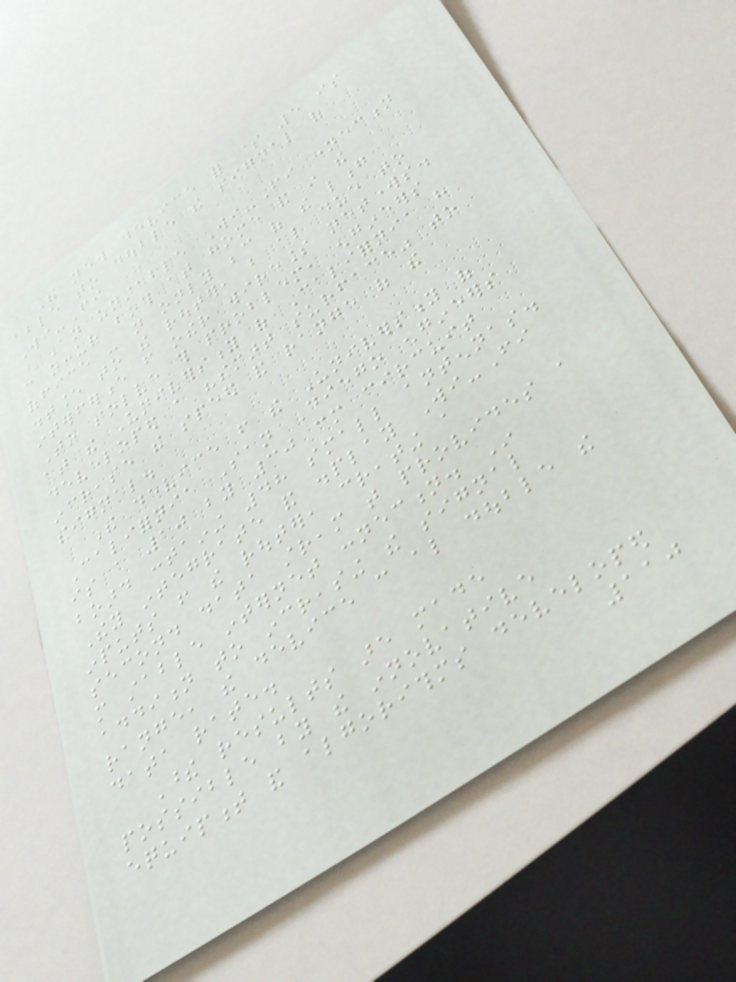The new device for $ 5 is
able to double the signal of
Wi-Fi
An unstable Wi-Fi connection
can occur both at home and in the
office - not only because of the long
distance to the router, but also due to
interference from other wireless networks.
To solve this problem, engineers
at the University of California have
developed a "smart surface" to
increase the speed and range of the
signal.
The device from the University of
California San Diego engineers
is a 10 by 30 cm circuit
board containing 48 small antennas.
They integrate and display Wi-Fi
inputs from the router, creating a
second data stream that provides a
more stable internet connection. In
addition to increasing the signal
range, the device can also double the
data rate.
These results are made
possible by the innovative
equipment and algorithms developed
110
